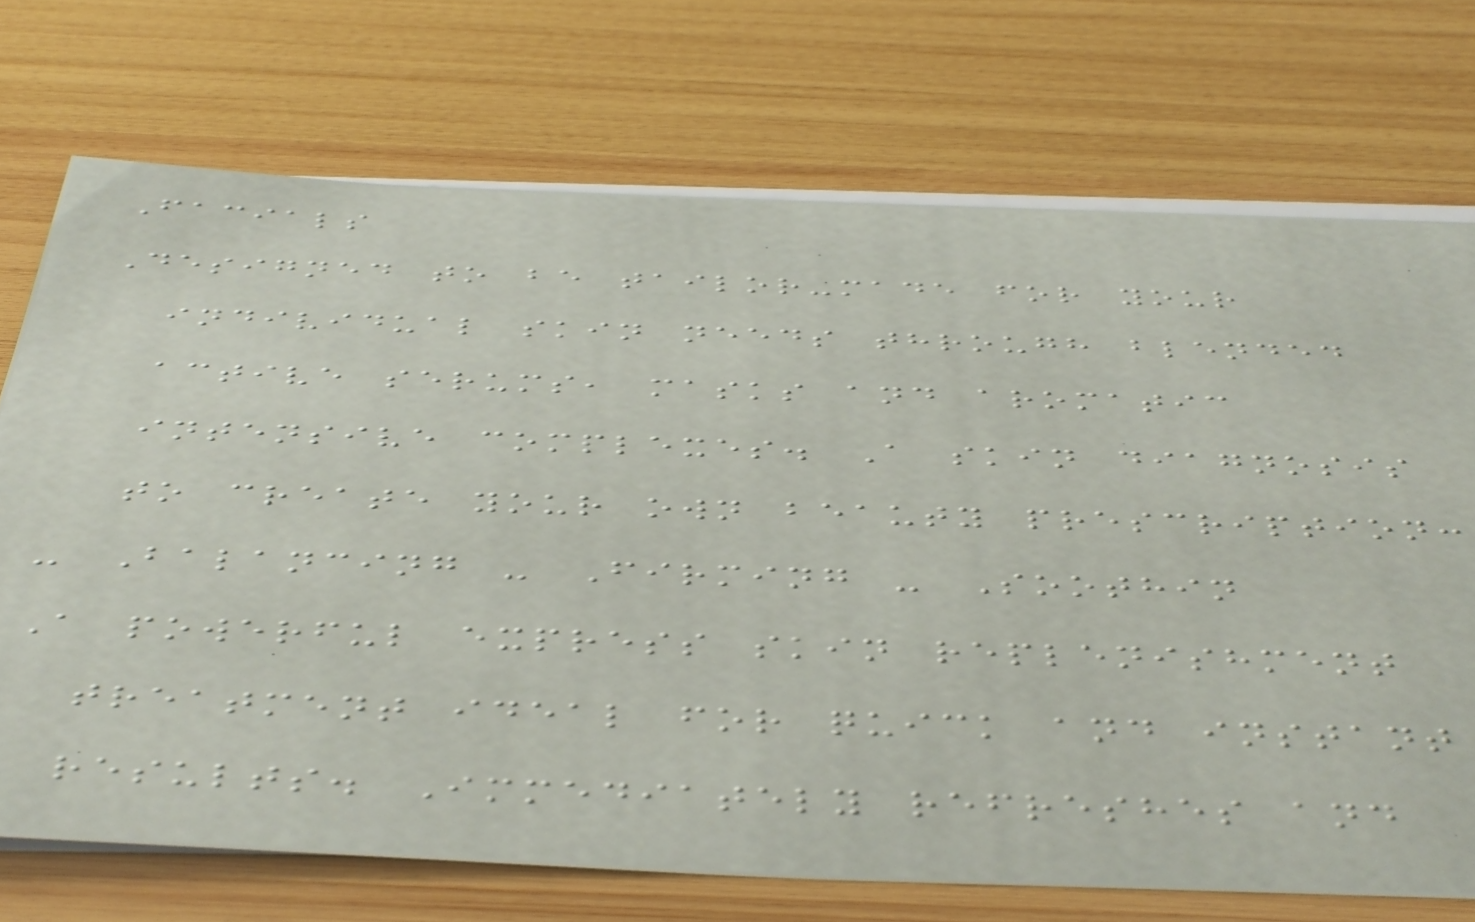Facials
Designed to be tailor-made for your
individual skin needs through blended
active serums, masks and aromatic
intensive complexes. A skin diagnosis
to create your own beauty prescription:
- Balancing - Firming - Soothin
A powerful express skin replenishment
treatment ideal for quick and instant
results. Immediately refreshes and
